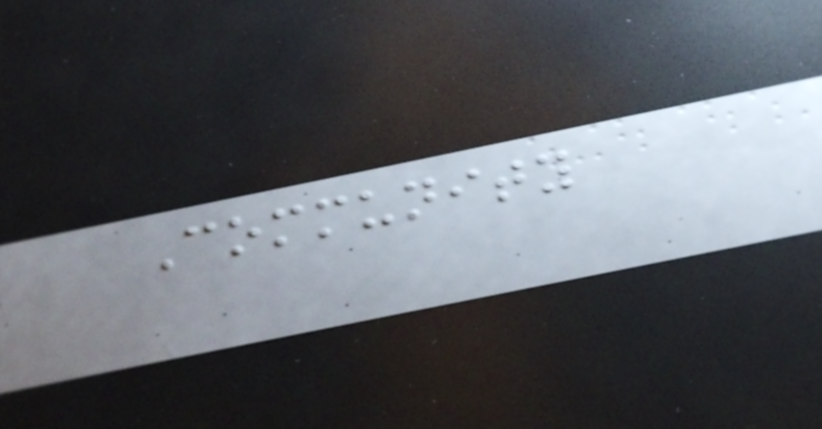Community
